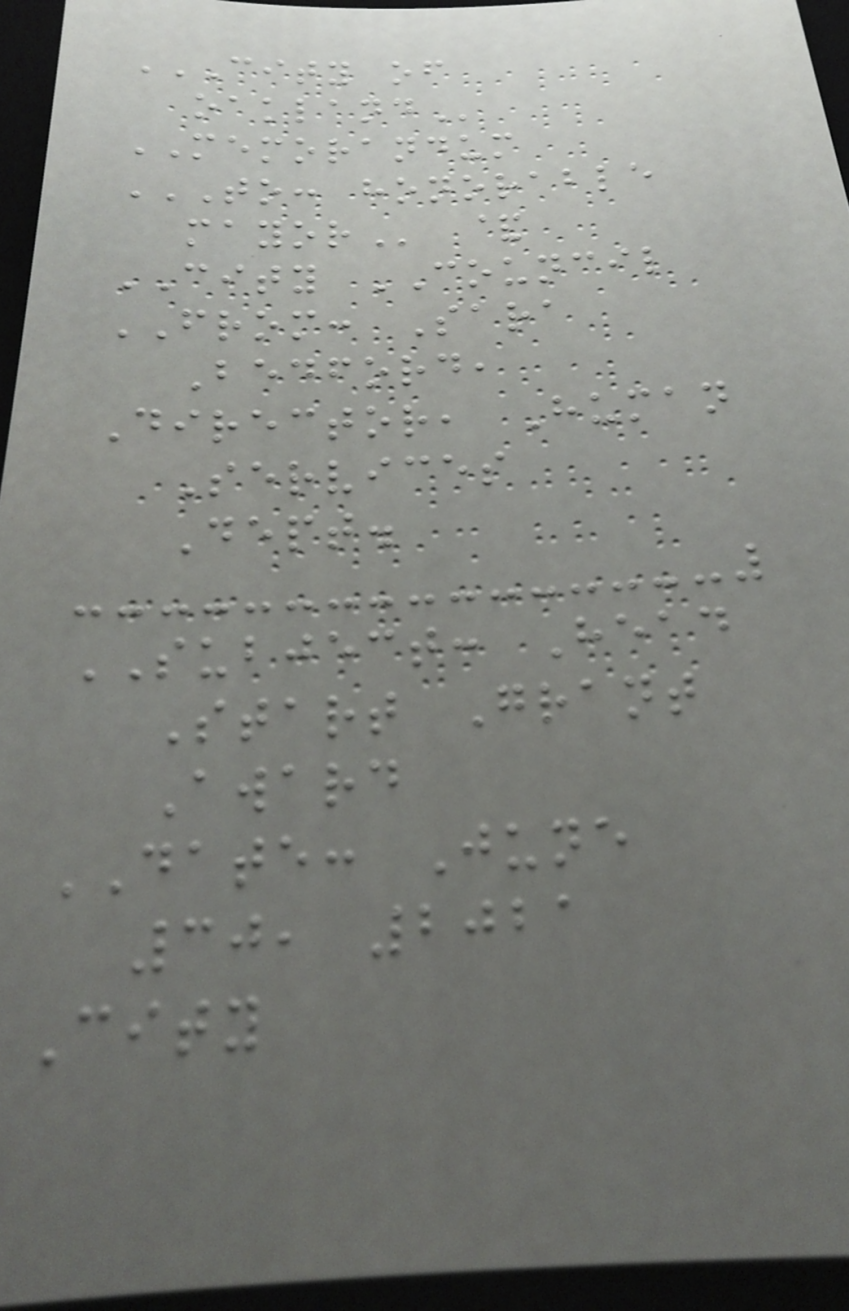CITY OF
OAKLAND
MEMORANDUM
TO: HONORABLE
MAYOR &
CITY COUNCIL
FROM: Sara
Bedford,
Director, Human
Services
Dept.
SUBJECT: Head
Start Grant
Award
DATE: June
30, 2021
City
